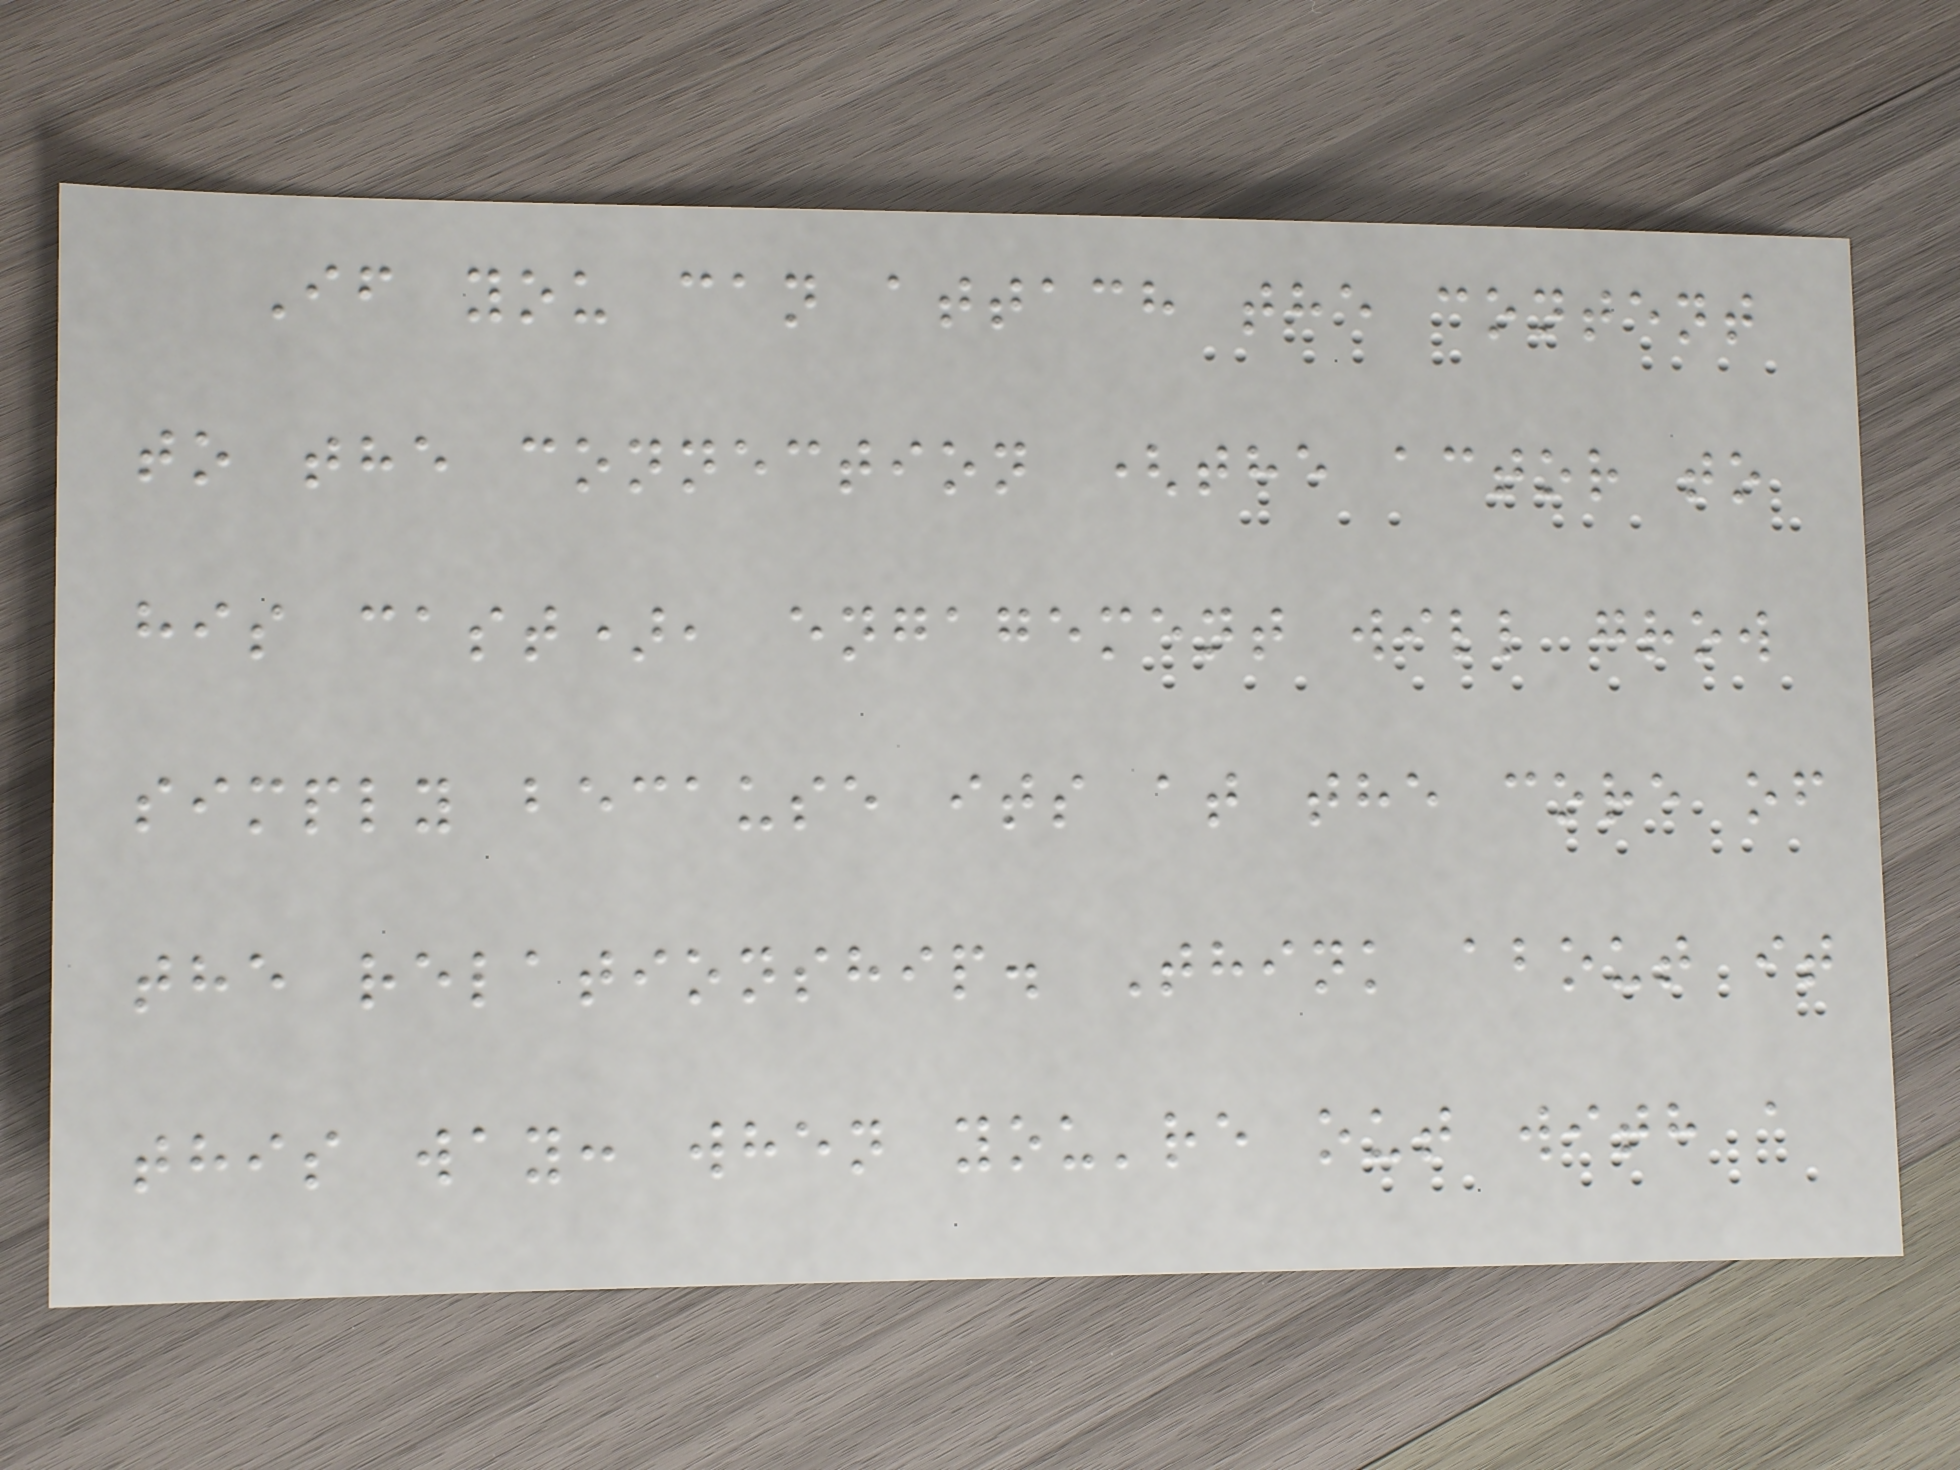If you can attach the content
to the connection (the actor to
his cast), engagement will grow
simply because its at the core of
the relationship. Think about it
this way: when you're out with a
